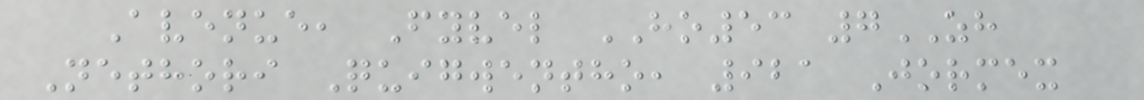Avenue, Fyvel HO53 7ZH
Nethori Quigwentho, 921 Jormex
